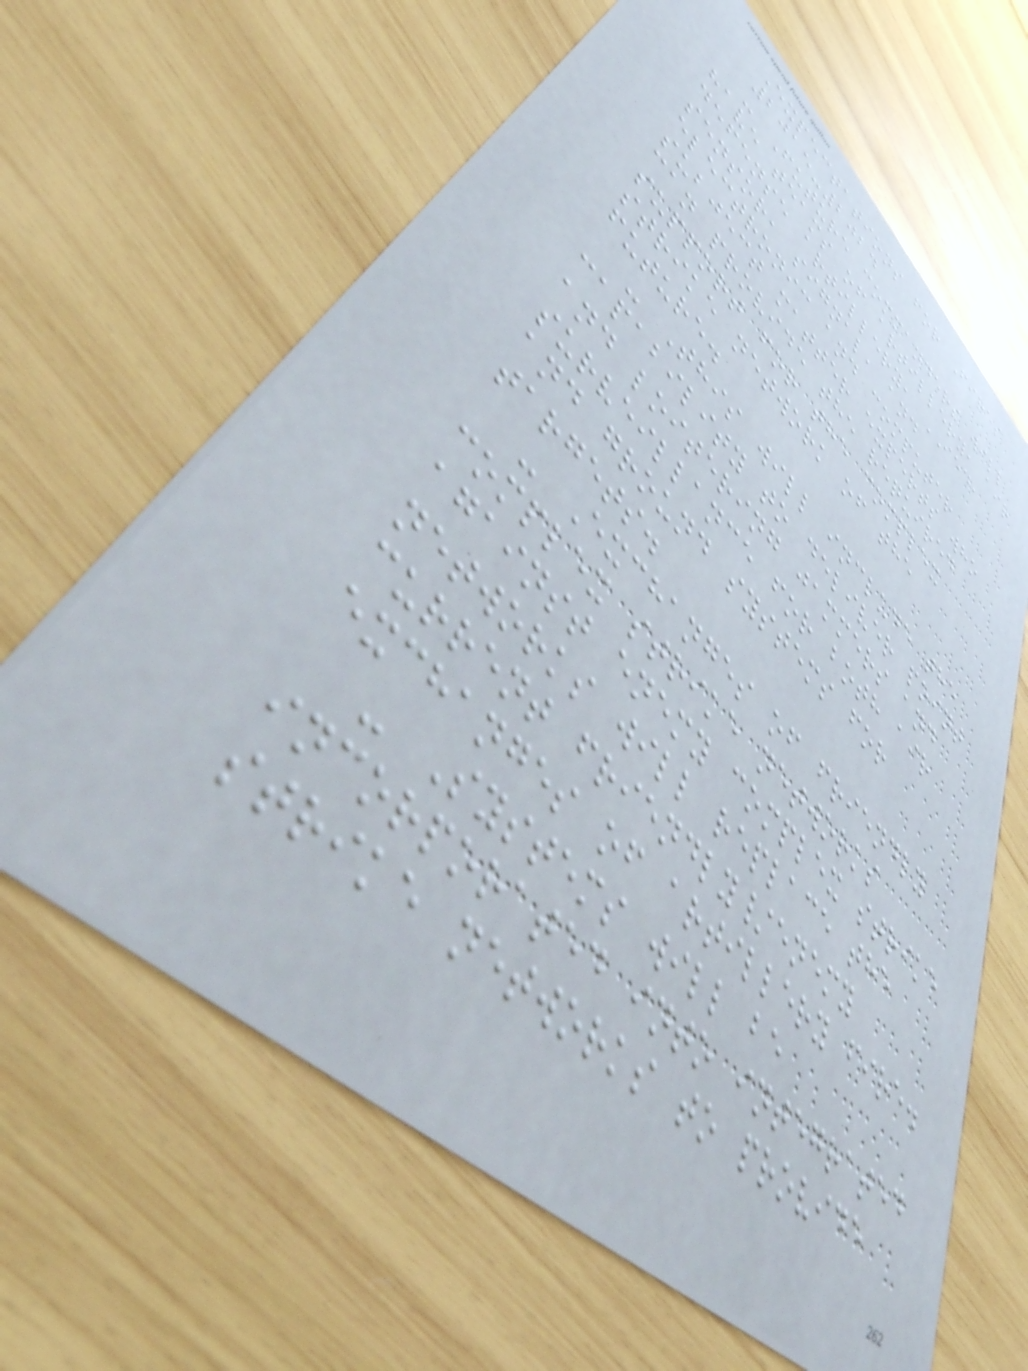Expectations for Fires
2015-2024
- Future commanders will
have teams of artillery, air
defense artillery, IED,
sensor, signal, and
electronic and computer
subject matter experts who
can provide the required
support for the complex
strike network of the
future.
- This will include the
capability to deliver point
and loitering jammers and
surveillance for both air
and ground systems for
targets.
- Exchanges of friendly
complex strike networks
against enemy complex strike
networks will replace the
current friendly/enemy
exchanges of artillery fire.
- Systems will be
incorporated into integrated
strike networks to provide
